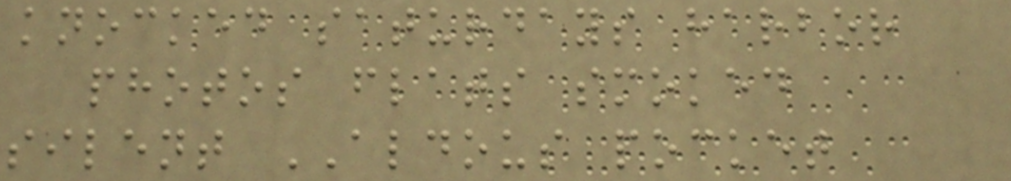knocked saturdays harbor
photos flats smoked
silent ALDOUS pocket
